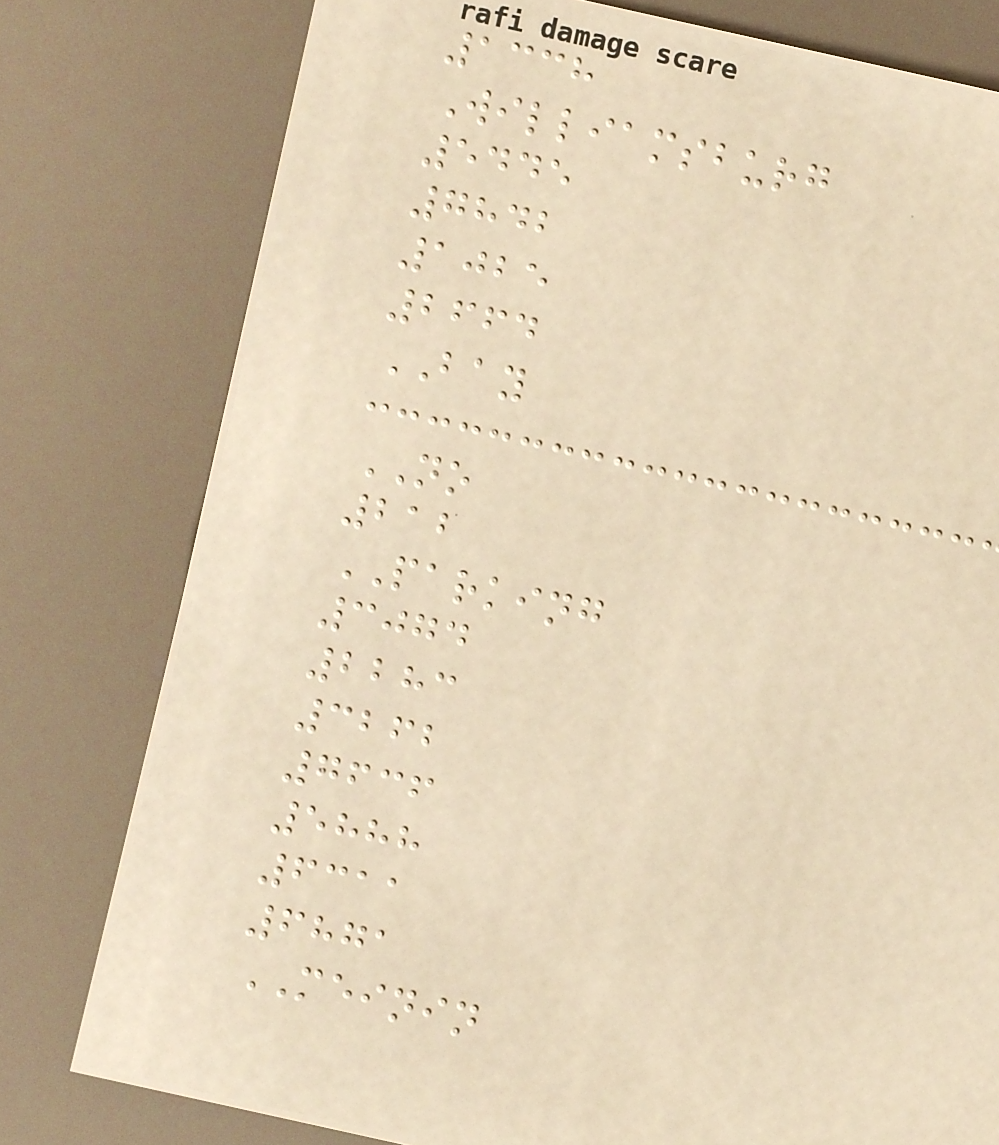1338
Williamsburg
5445
7842
1025
2664
BAY
NO
212
PARKING
3074
2283
3262
7636
5888
6311
6871
MEININ
